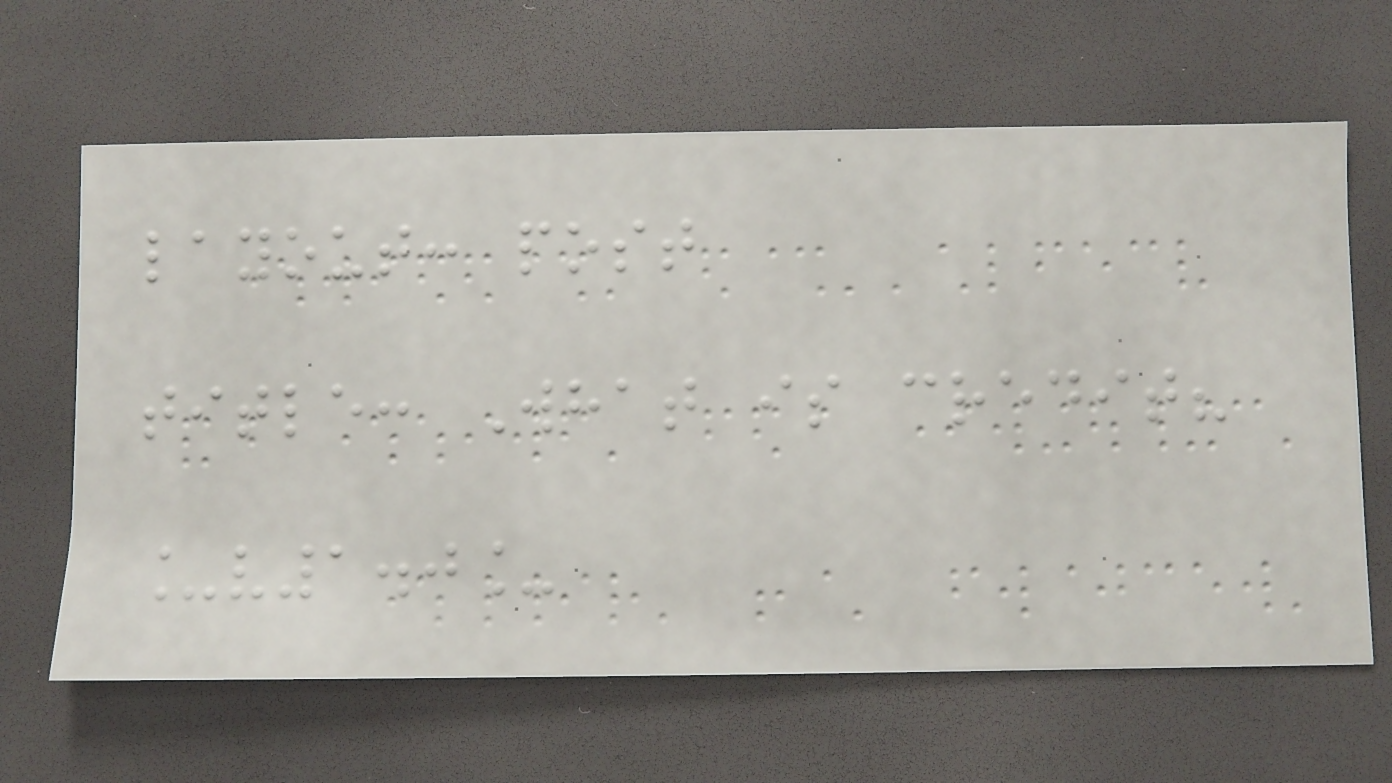layout: post
title: What is credit?
_v1.0_
